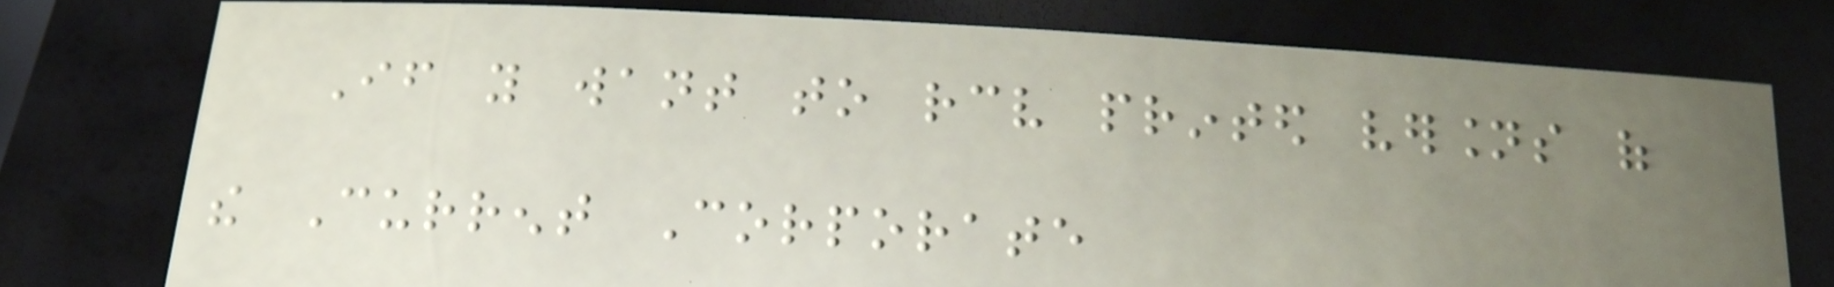If you want to receive printed versions of
the Current Corporate
